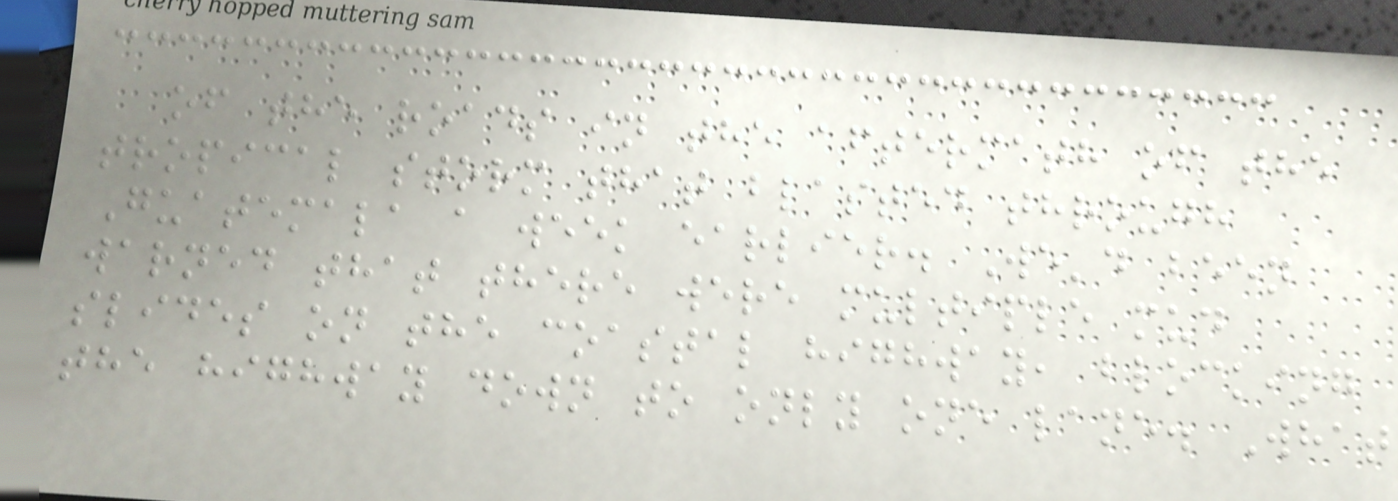of the roads in the aftermath of the
tropical storm that blasted through
Guatemala a week earlier. We'd been
warned that there were multiple mud
slides on the coastal highway, blocking
the highway down to only one lane. What
